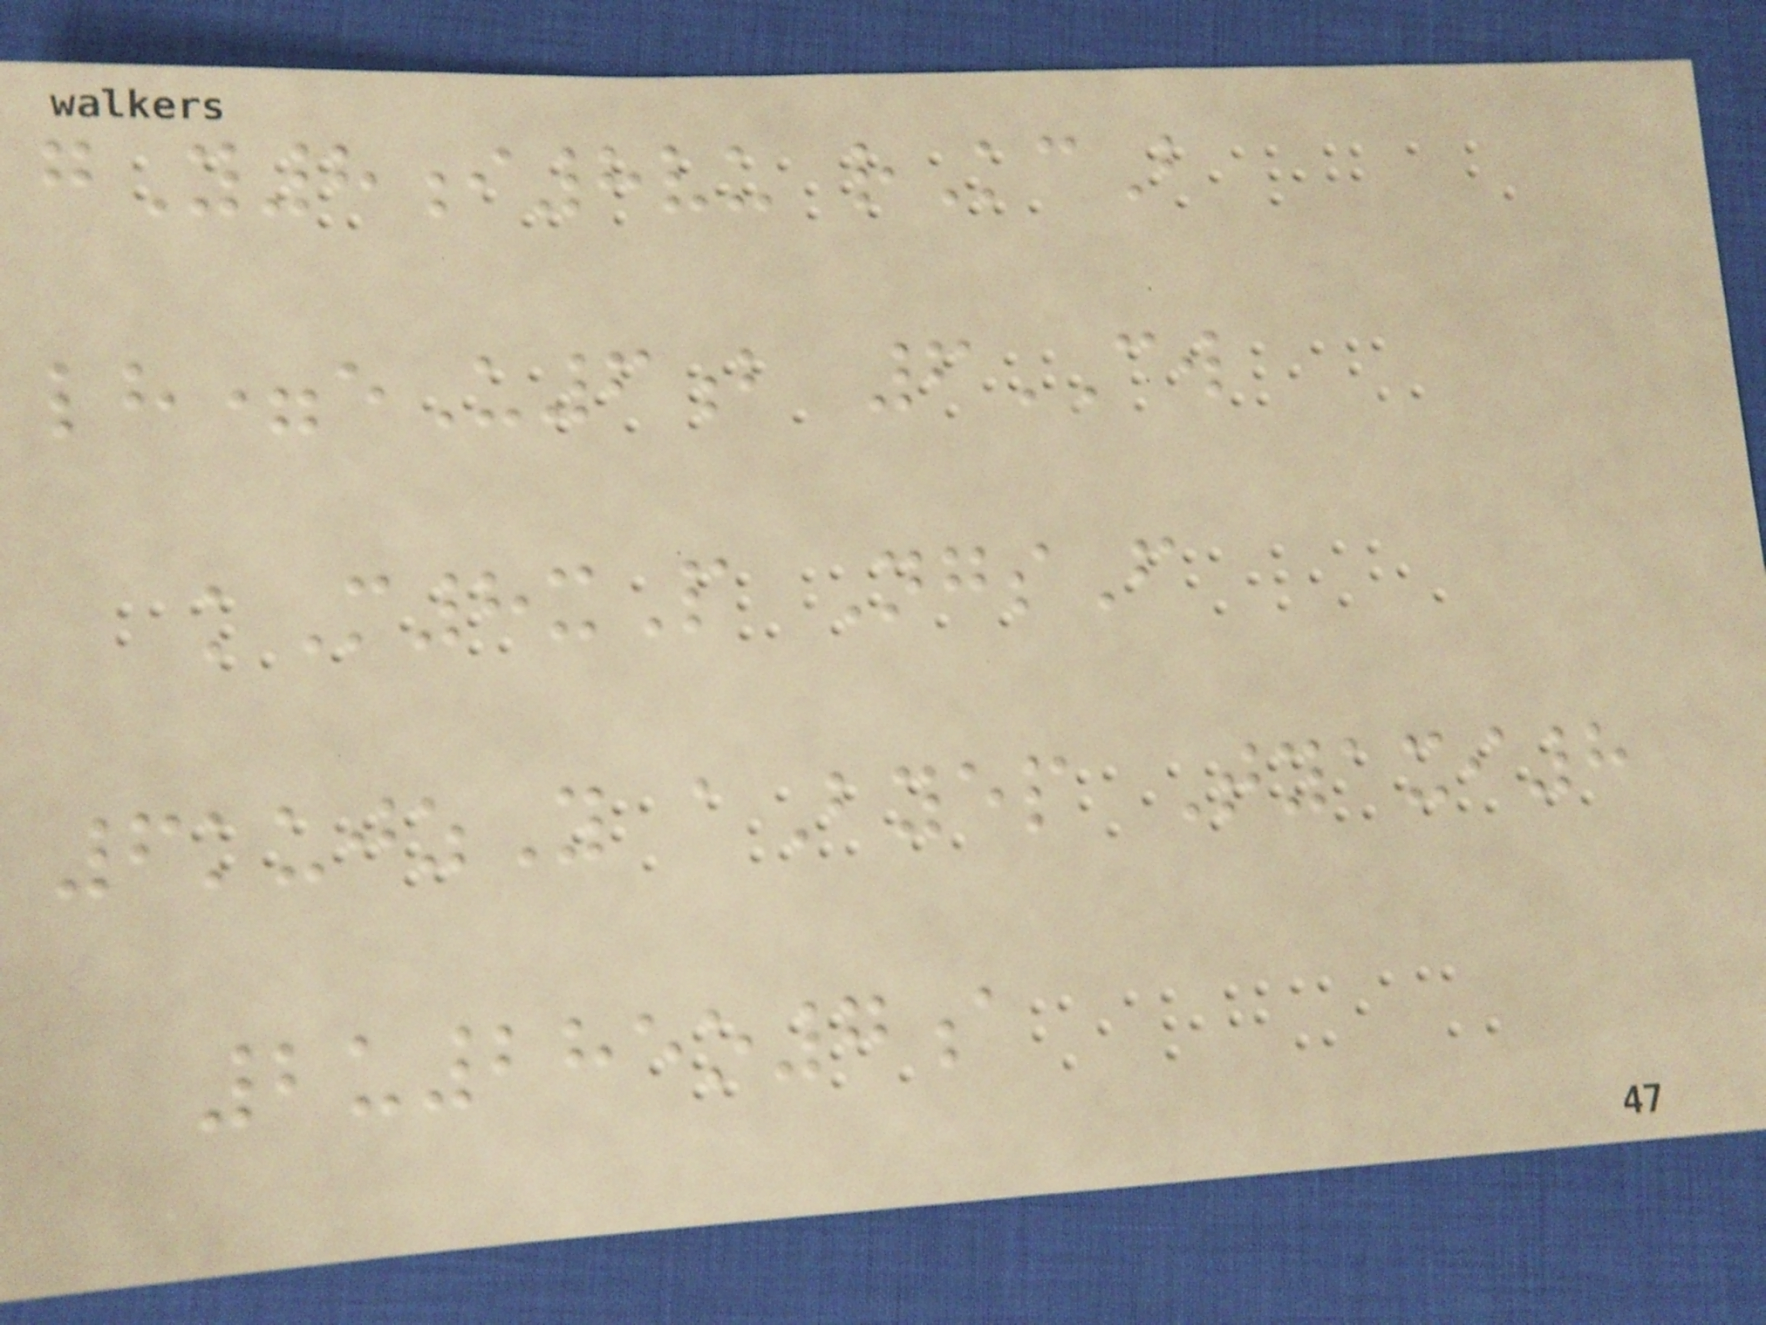gY8i8vu rKcB
lh=eU6b 6CW
kM8xP NgsF
6kujzY aByep Tyaxi8
2u285o7a
